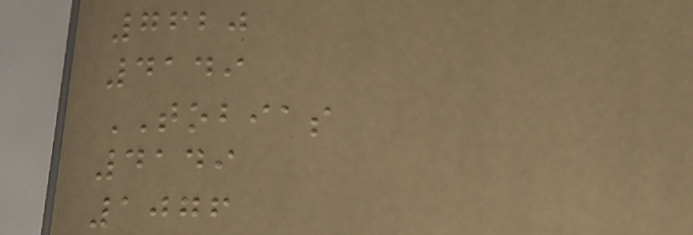7620
4149
TOBIAS
4149
1076
